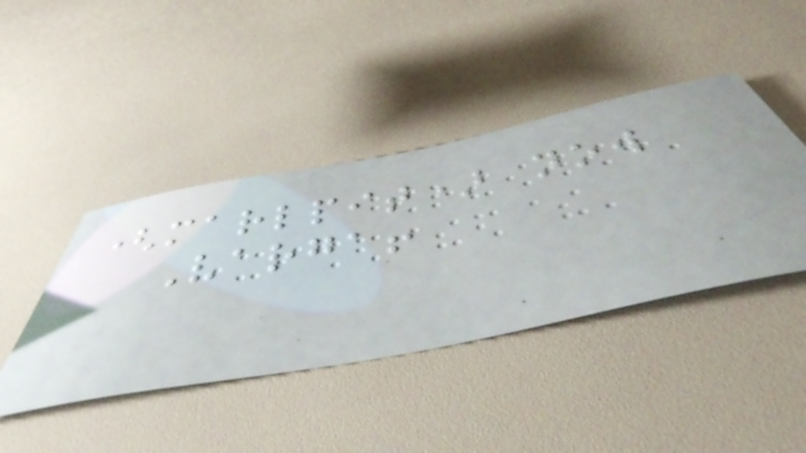(marlpit) now
Varga!
